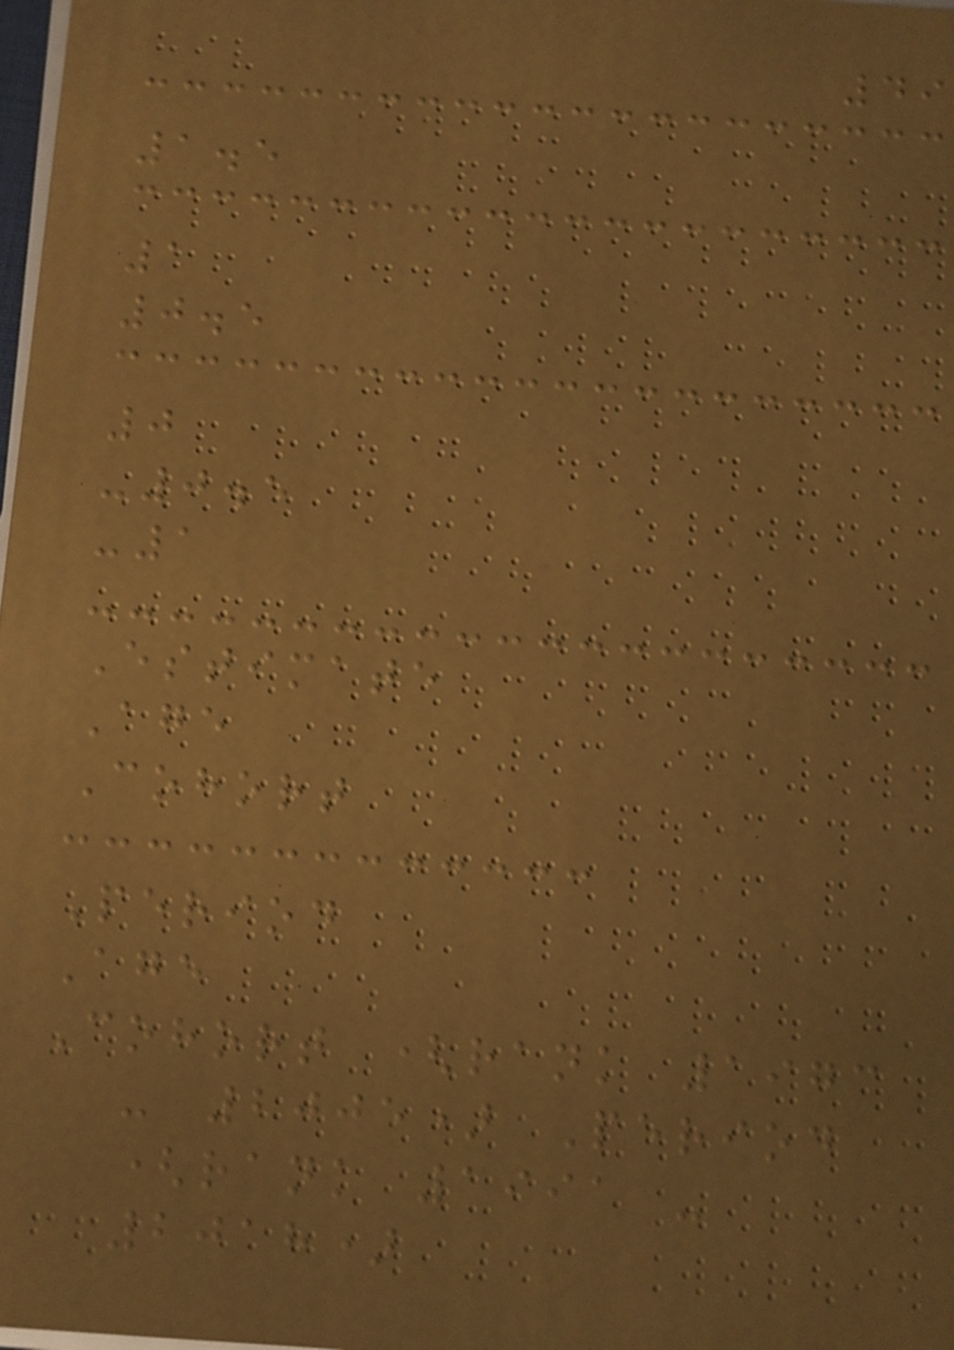49
1.5
1
0.5
0
-0.5
-1
Estimate
Age
Cohort
Period
Age
Cohort (rank 1973
- 2005) Period
(rank 1991 -
2018)
